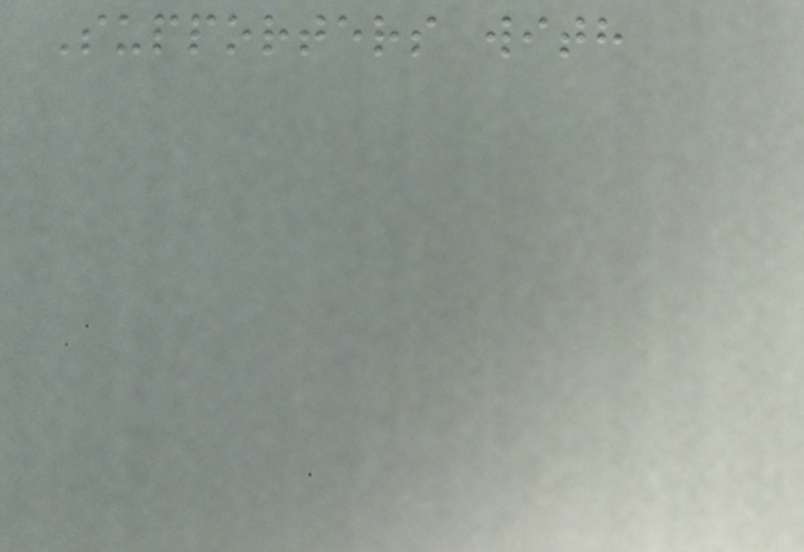Supporters with
